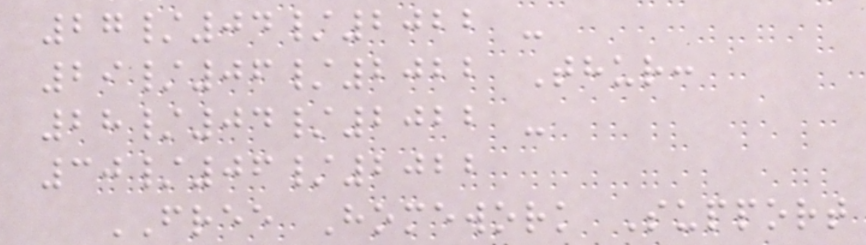27/04/2022 -
29/06/2022 Thur:
28/04/2022 -
30/06/2022
FREE Homework Support
